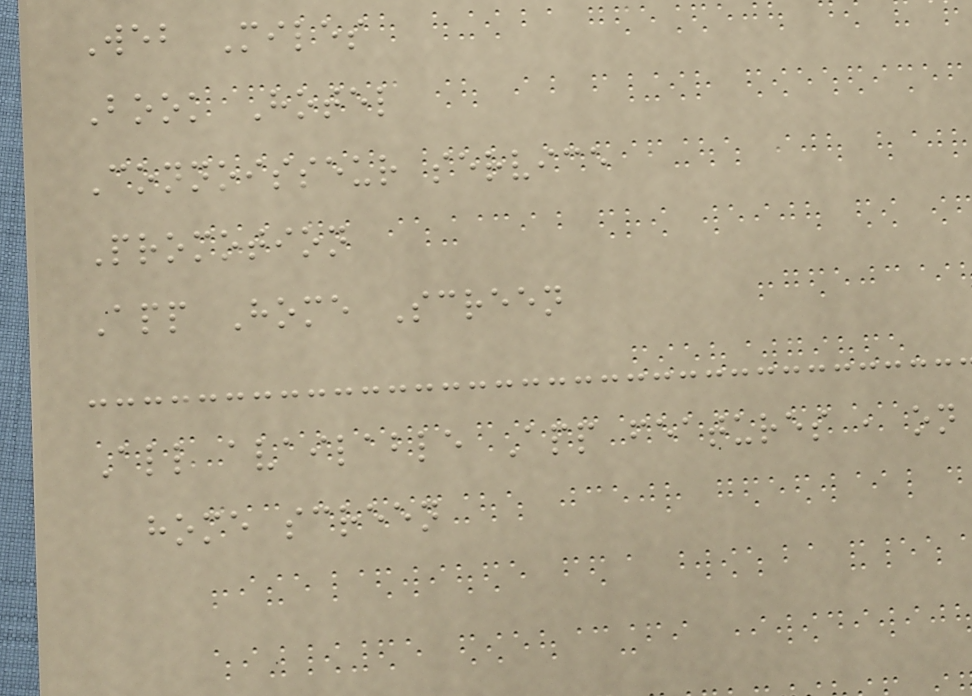Web Miles
Book Hotel
Connoisseur service
Promotion
App Home Screen
All available App features , on
home screen
